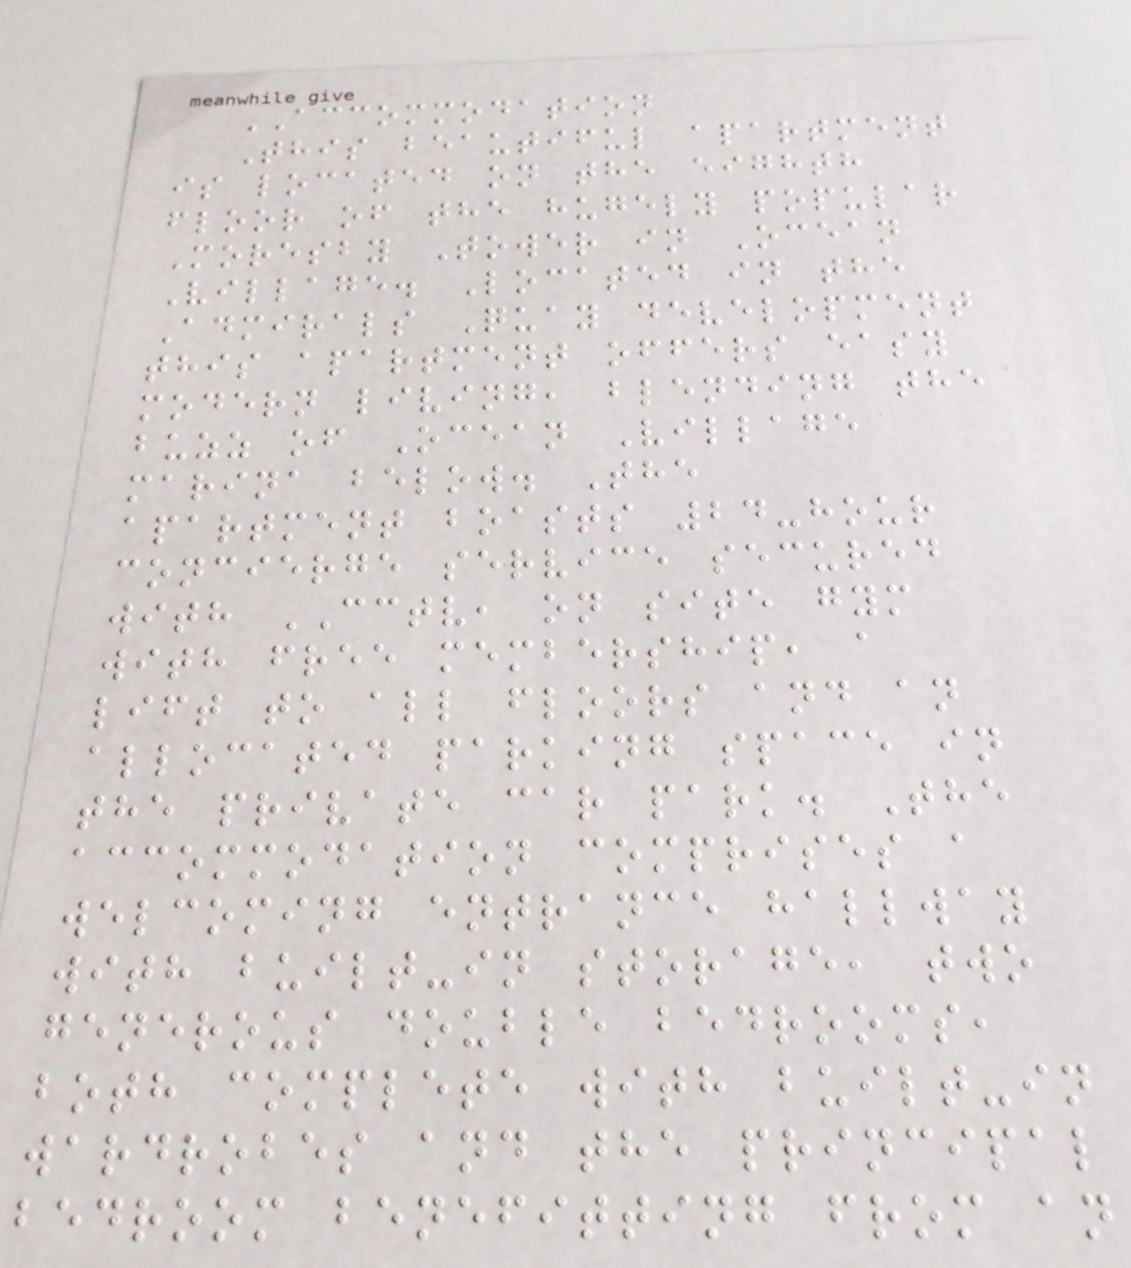ACCOMMODATION
This beautiful apartment
is located on the eighth
floor of the hugely popular
Moresby Tower in Ocean
Village. Located in the
Admirals Quay development
this apartment offers easy
modern living, blending the
buzz of Ocean Village
marina below. The
apartment boasts 24-hour
concierge service secured
with CCTV, on site gym
with free membership, a
lift to all floors and an
allocated parking space in
the private car park. The
accommodation comprises a
welcoming entrance hallway
with built-in storage, two
generous double bedrooms,
both complete with built-in
wardrobes and the principal
bedroom benefitting from an
